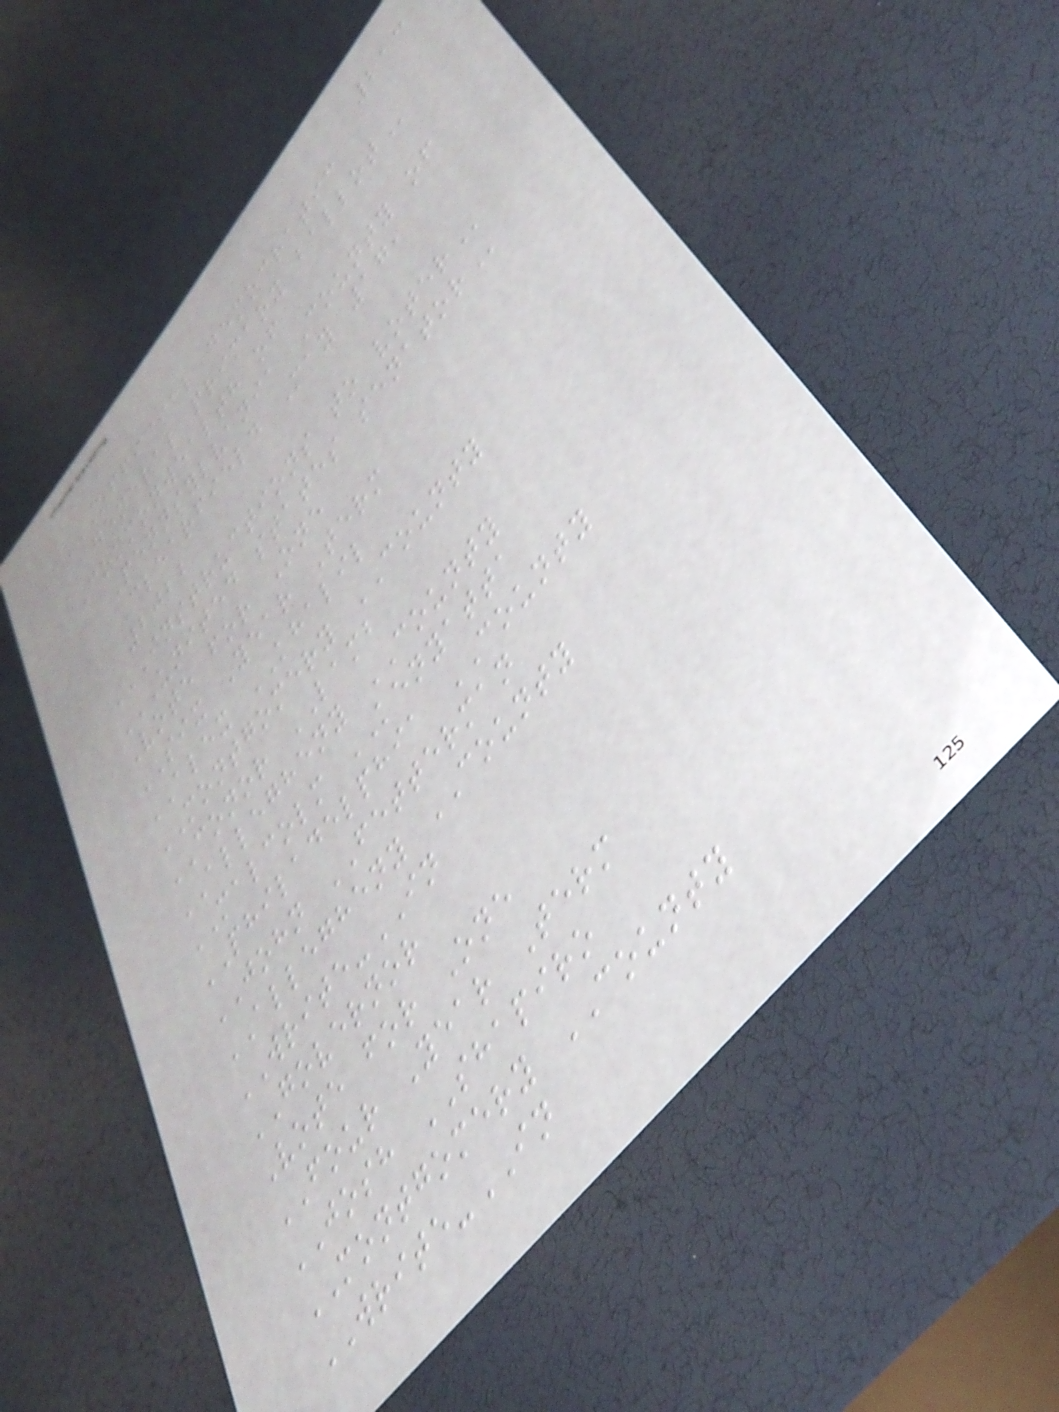213
OFFICIAL DEMOCRATIC
GENERAL PRIMARY BALLOT
Commonwealth of
Pennsylvania County of
Clearfield May 17,
2022
INSTRUCTIONS TO VOTER
UNITED STATES SENATOR
Vote for One
SIX Year Term
ALEX KHALIL
MONTGOMERY COUNTY
CONOR LAMB
ALLEGHENY COUNTY
MALCOLM KENYATTA
PHILADELPHIA COUNTY
JOHN FETTERMAN
ALLEGHENY COUNTY
WRITE-IN
GOVERNOR
Vote for One
FOUR Year Term
JOSH SHAPIRO
MONTGOMERY COUNTY
WRITE-IN
